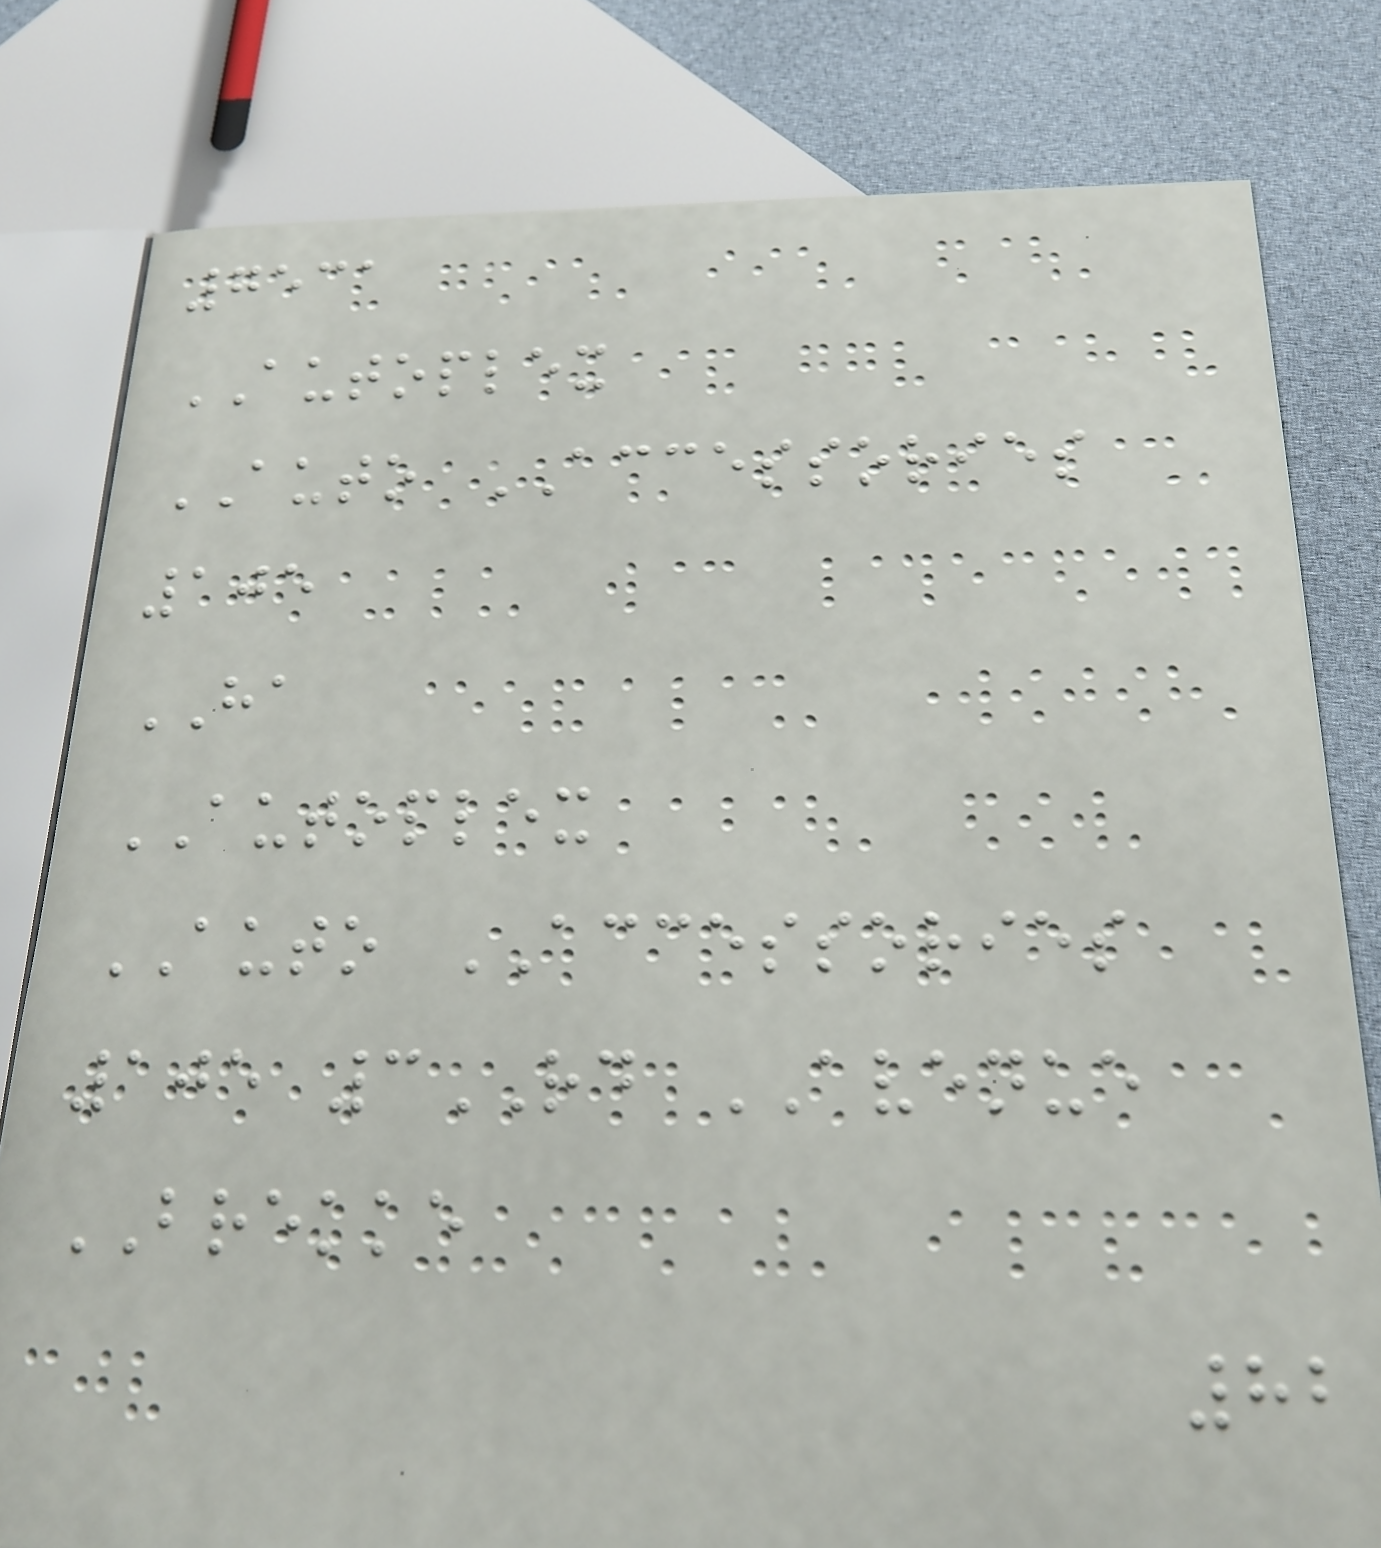7531
AUTOPLEX
AUTO ACCESSORIES
105
HA
AUTOPLEX
AUTO ACCESSORIES
105 3RD AVENUE
BREKKE
82
